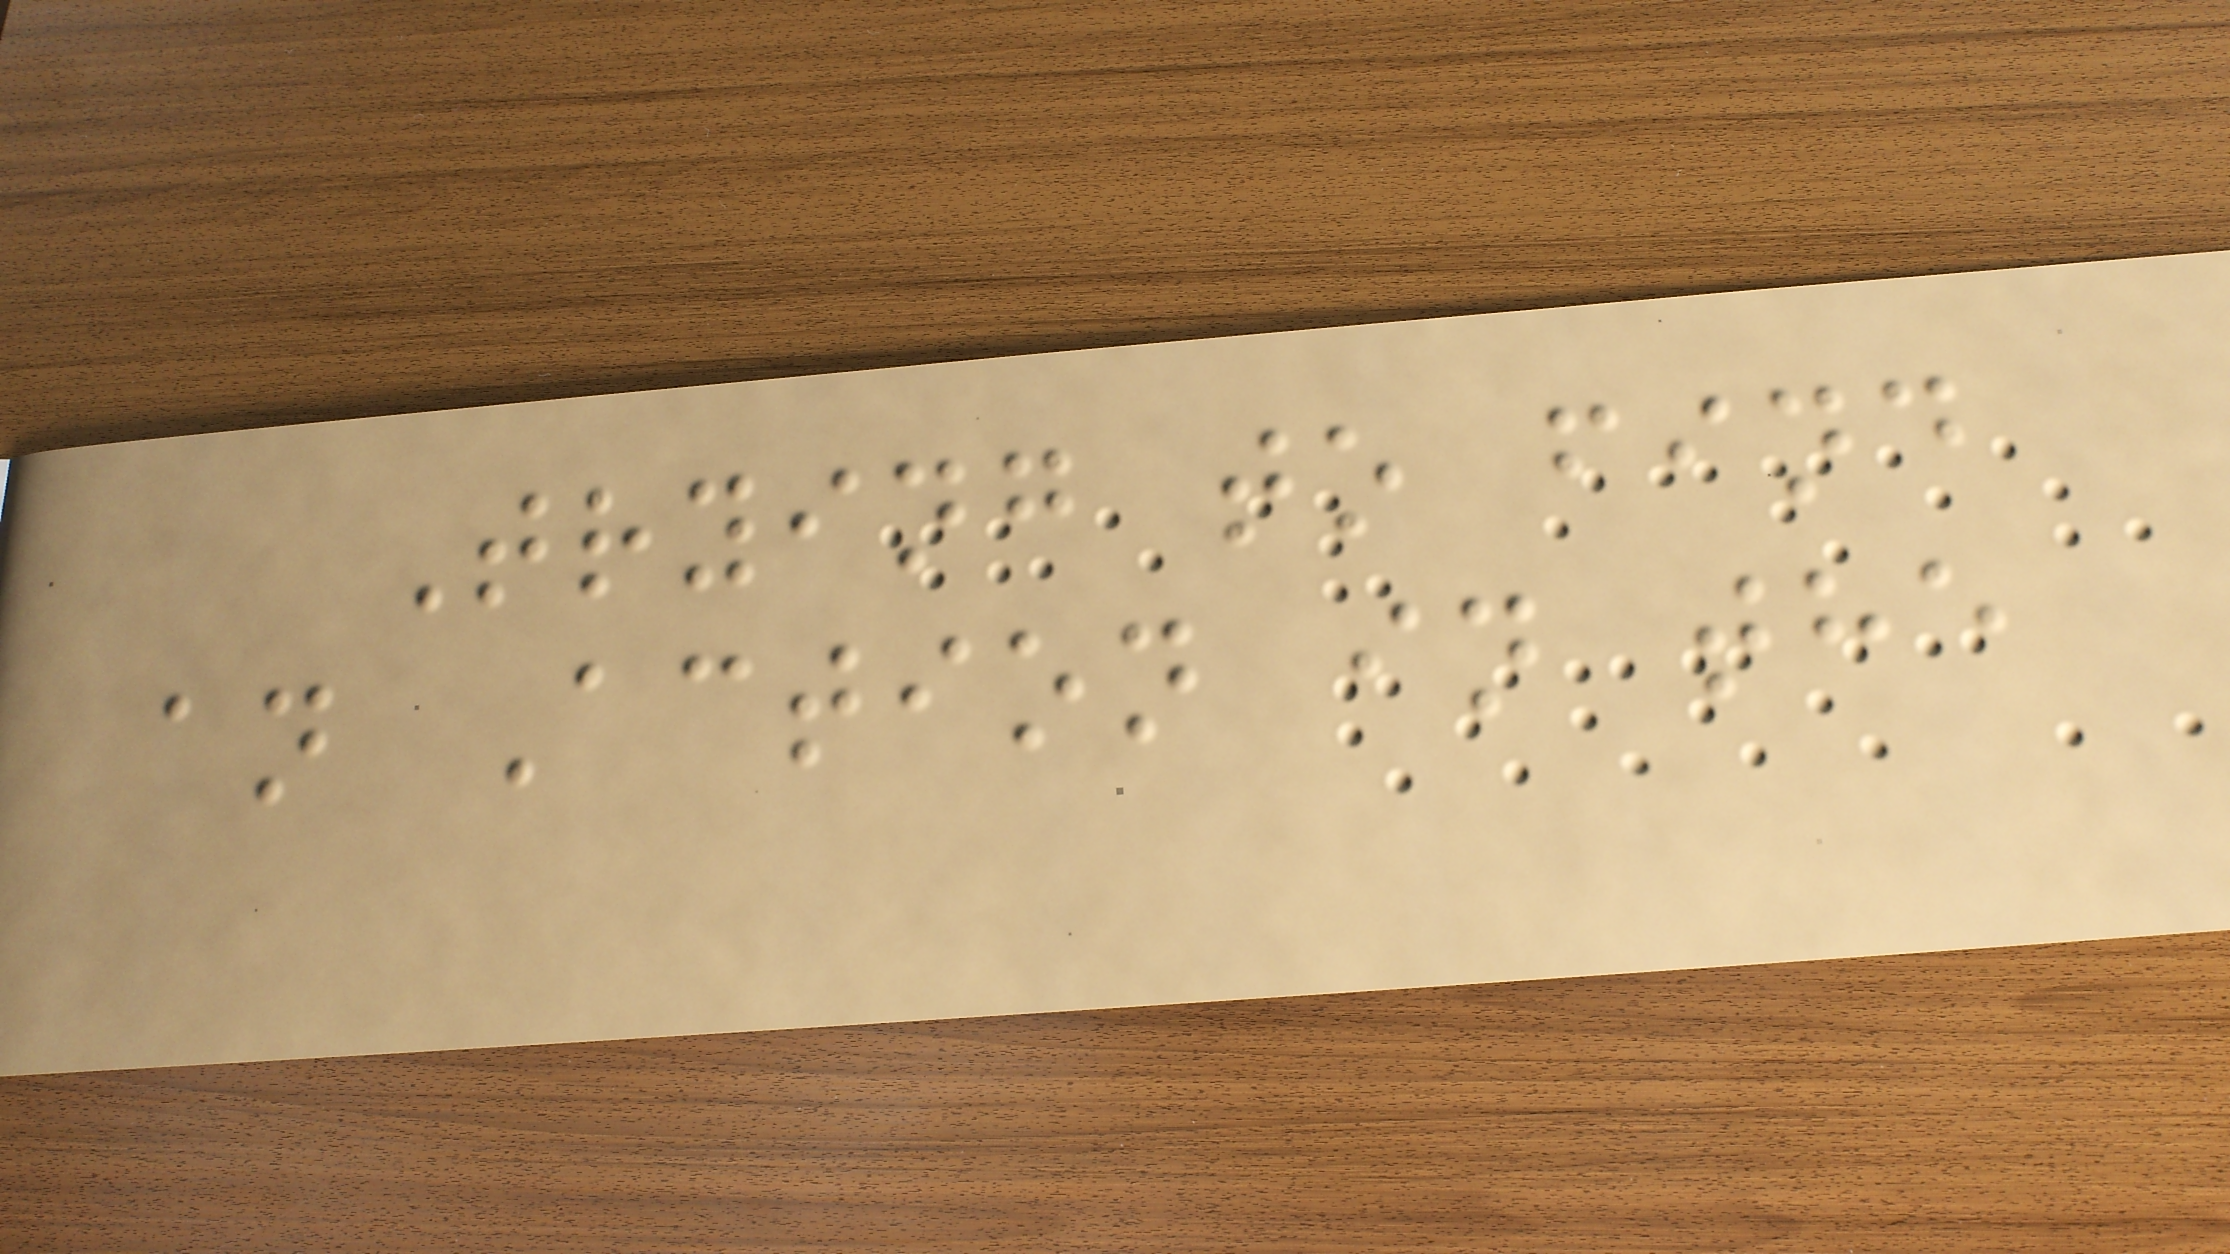Trying to find
an Action in the
